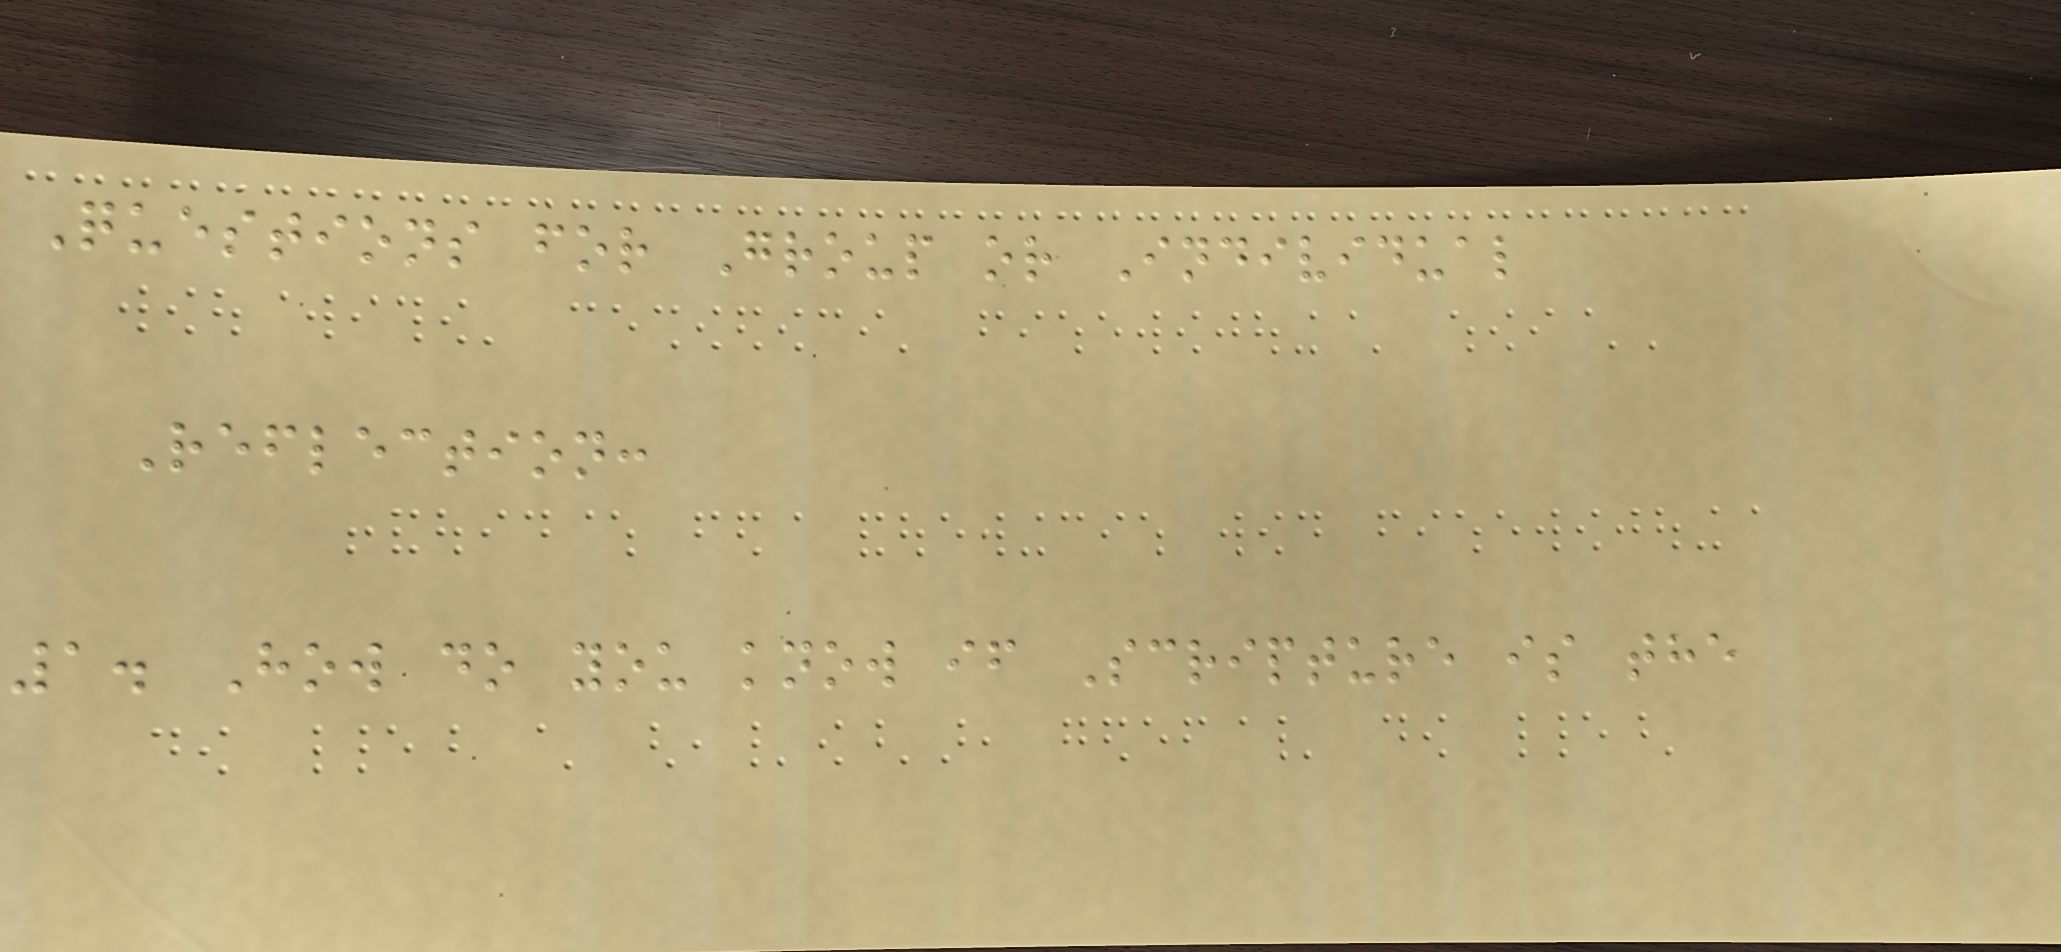Questions for Group or Individual
Reflection:
1. How do you know if Scripture is the
